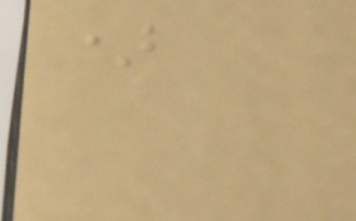)
